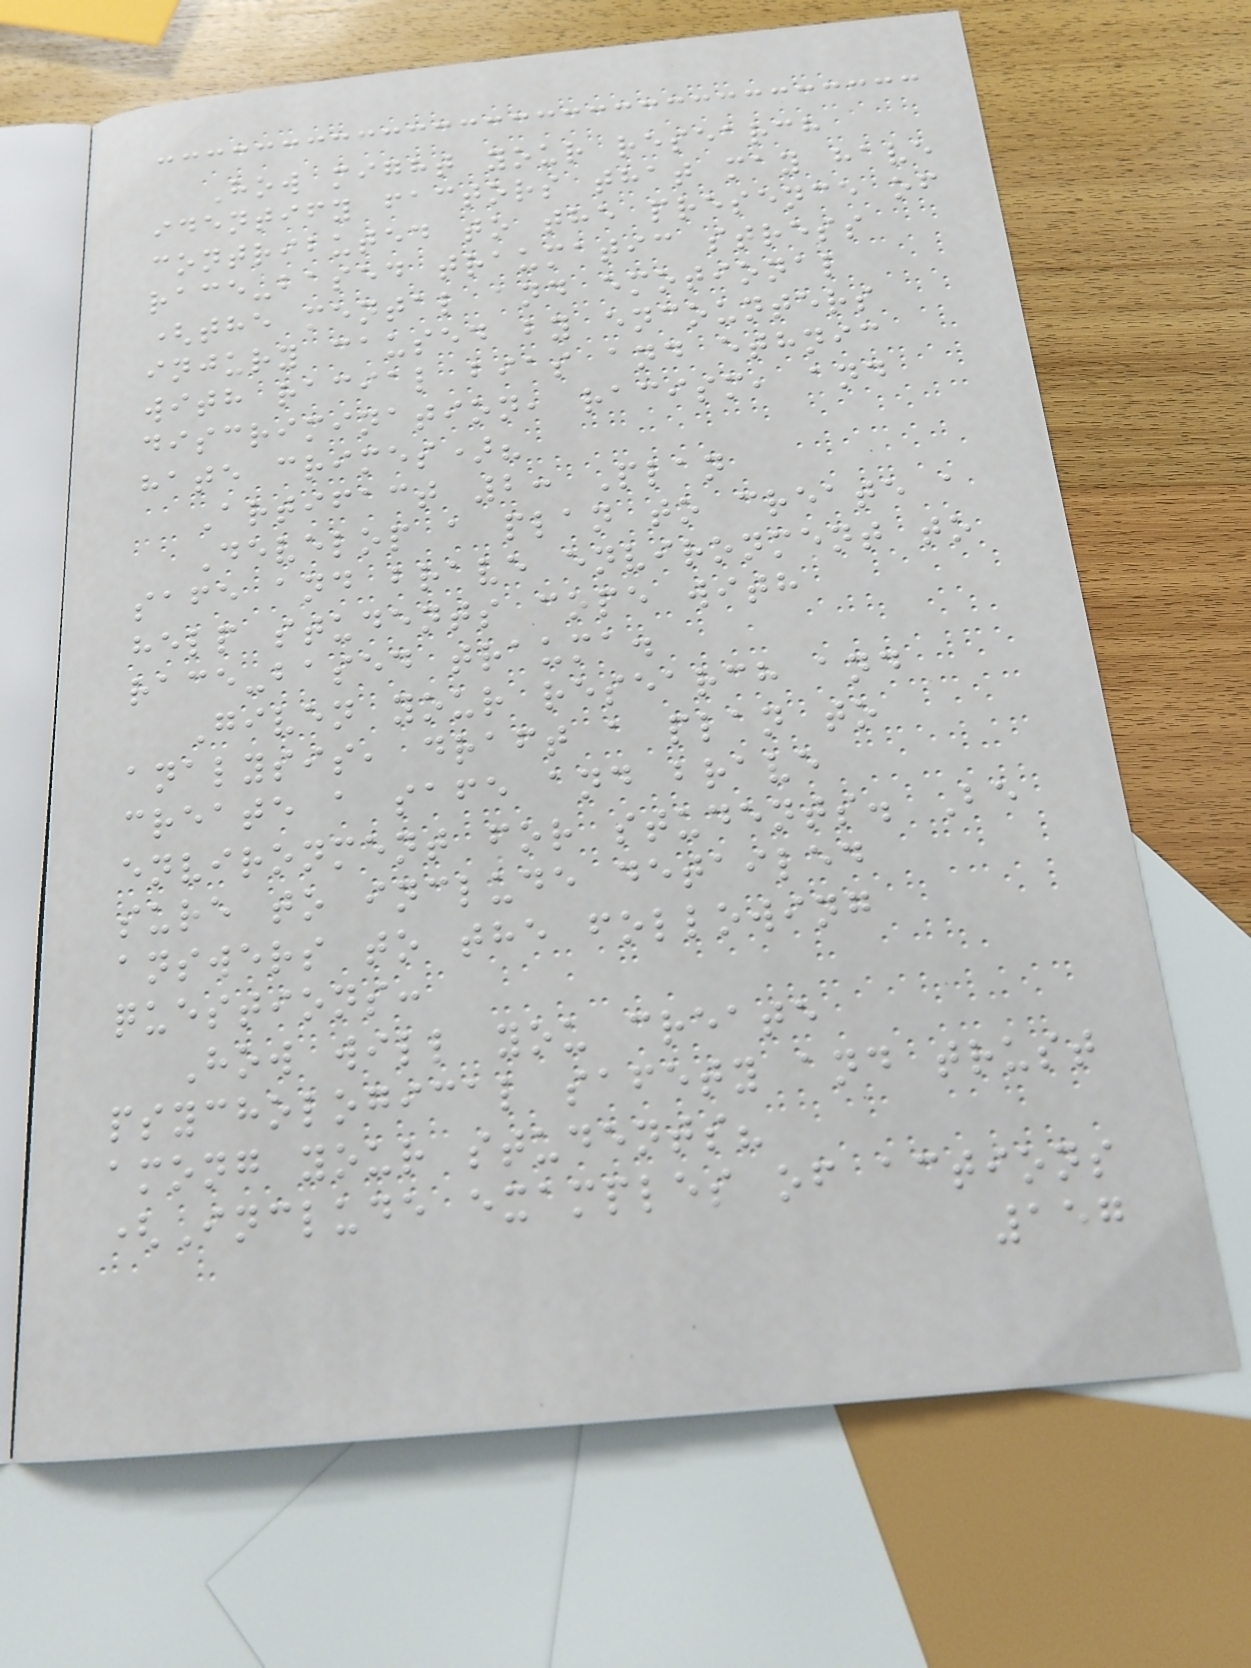How might your research
identify factors that may have
contributed to the presence of
race-based traumatic stress
(the mental and emotional
injury caused by encounters
with racial bias and ethnic
discrimination, racism, and
hate crimes)?
Artifact 2: Plan
Develop a plan to create a
safe and brave environment to
help students cope with
race-based trauma.
Given your research and
analysis, draft a plan to
create a safe and brave
environment for students. Be
sure to include detailed
answers to the following
questions:
How will you create
psychological safety and trust
among your students?
(Include examples of actions
157
